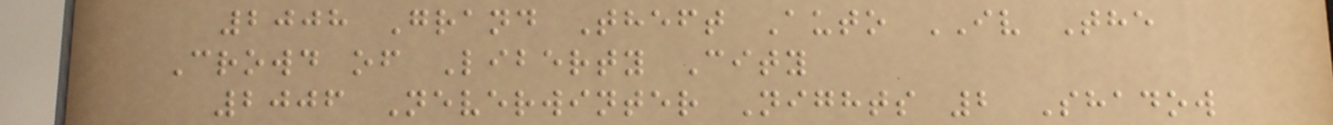2008 Grand Theft Auto IV The
Crowd of Liberty City
2006 Neverwinter Nights 2 Shadow
